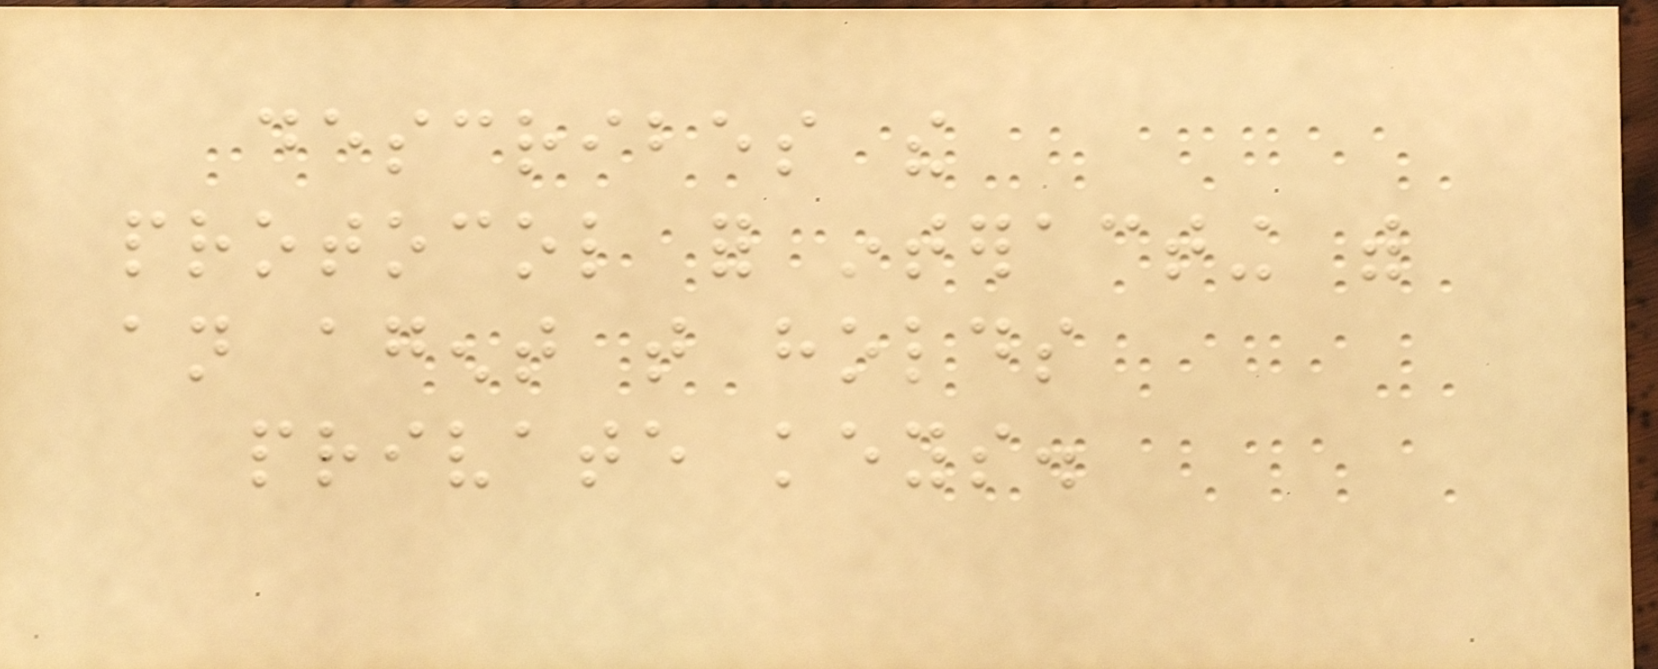describes the
protocol for interacting with
an agent that holds
private keys.
